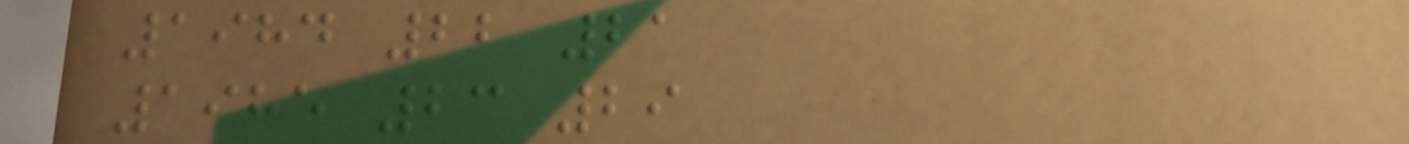1984 22 21
1985 23 29
